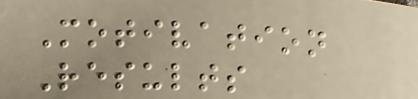Motivation
Results
